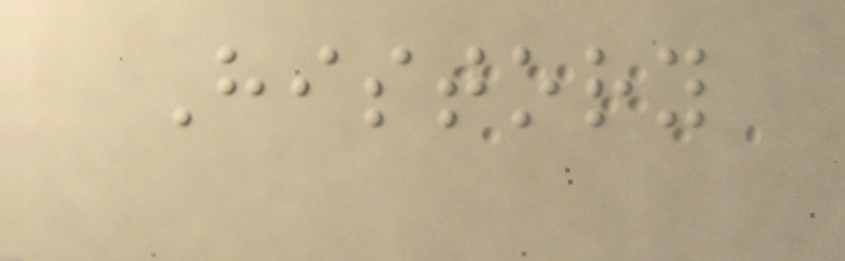History
